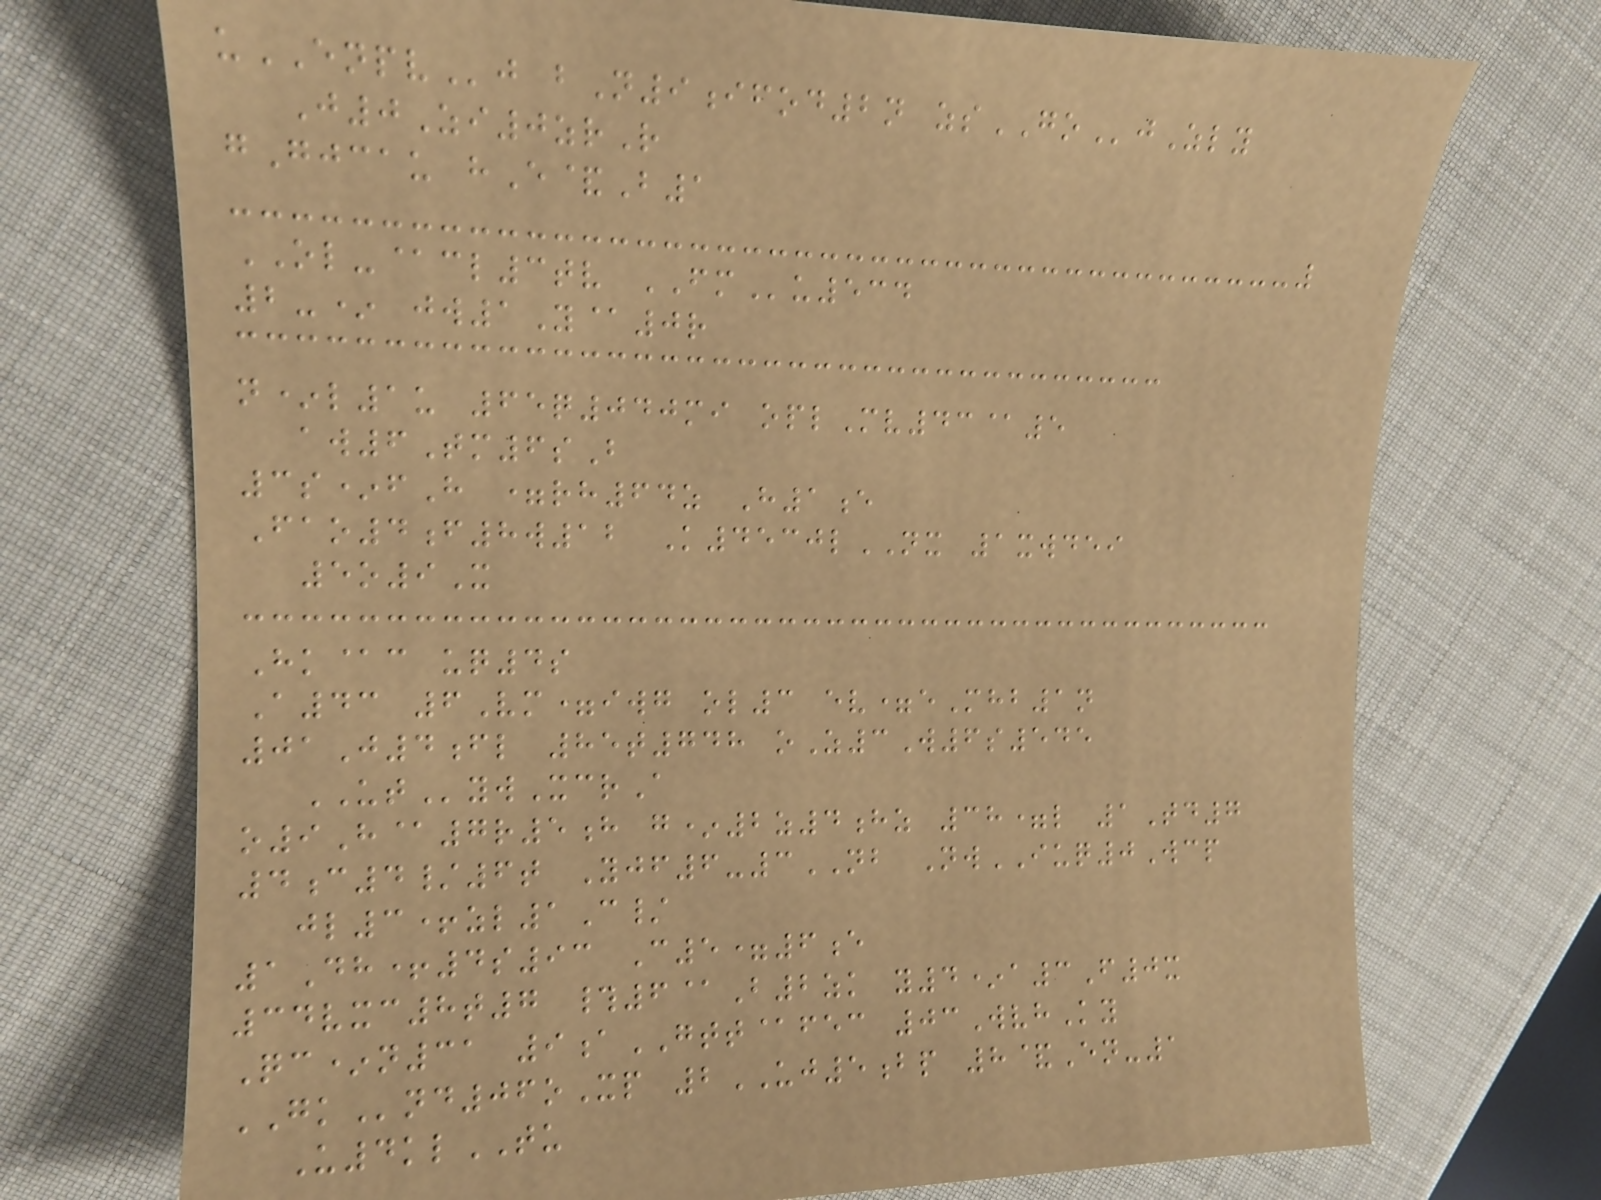uENPVj bN9ifod2n zsGOjZly
J0Zi0zrR
gGjcau hE&B1
OL-@cl3tv FMu534
2-* jw1Y@0r
n*l1u 65q040mi oplMv43@5
aw6Tm6sB
3s*fH =rh64z H1e
Fao4f8w12 K4530lNX 1xwdei
5o9X
Hk@c uq4s
A43 6Vm=iwg ol3 ev=eMhb1n
01J4fl 85t748 oZ3W6s545
UTywXcrA
o9H@7r5h g*2z4hz 38=l 1Td7
4c4/6t Yjf6-3NB NwIUQ0Wcp
jl3+zl1C/
1Dh+4s93 C5=6e
34vxc8t7 #6@B2zk y4*a3F0x
Qc*n31 9aGTT@fec 03WvhKy
GKnd06oXp 2UJ5bp 8&En-1
U4klTU
